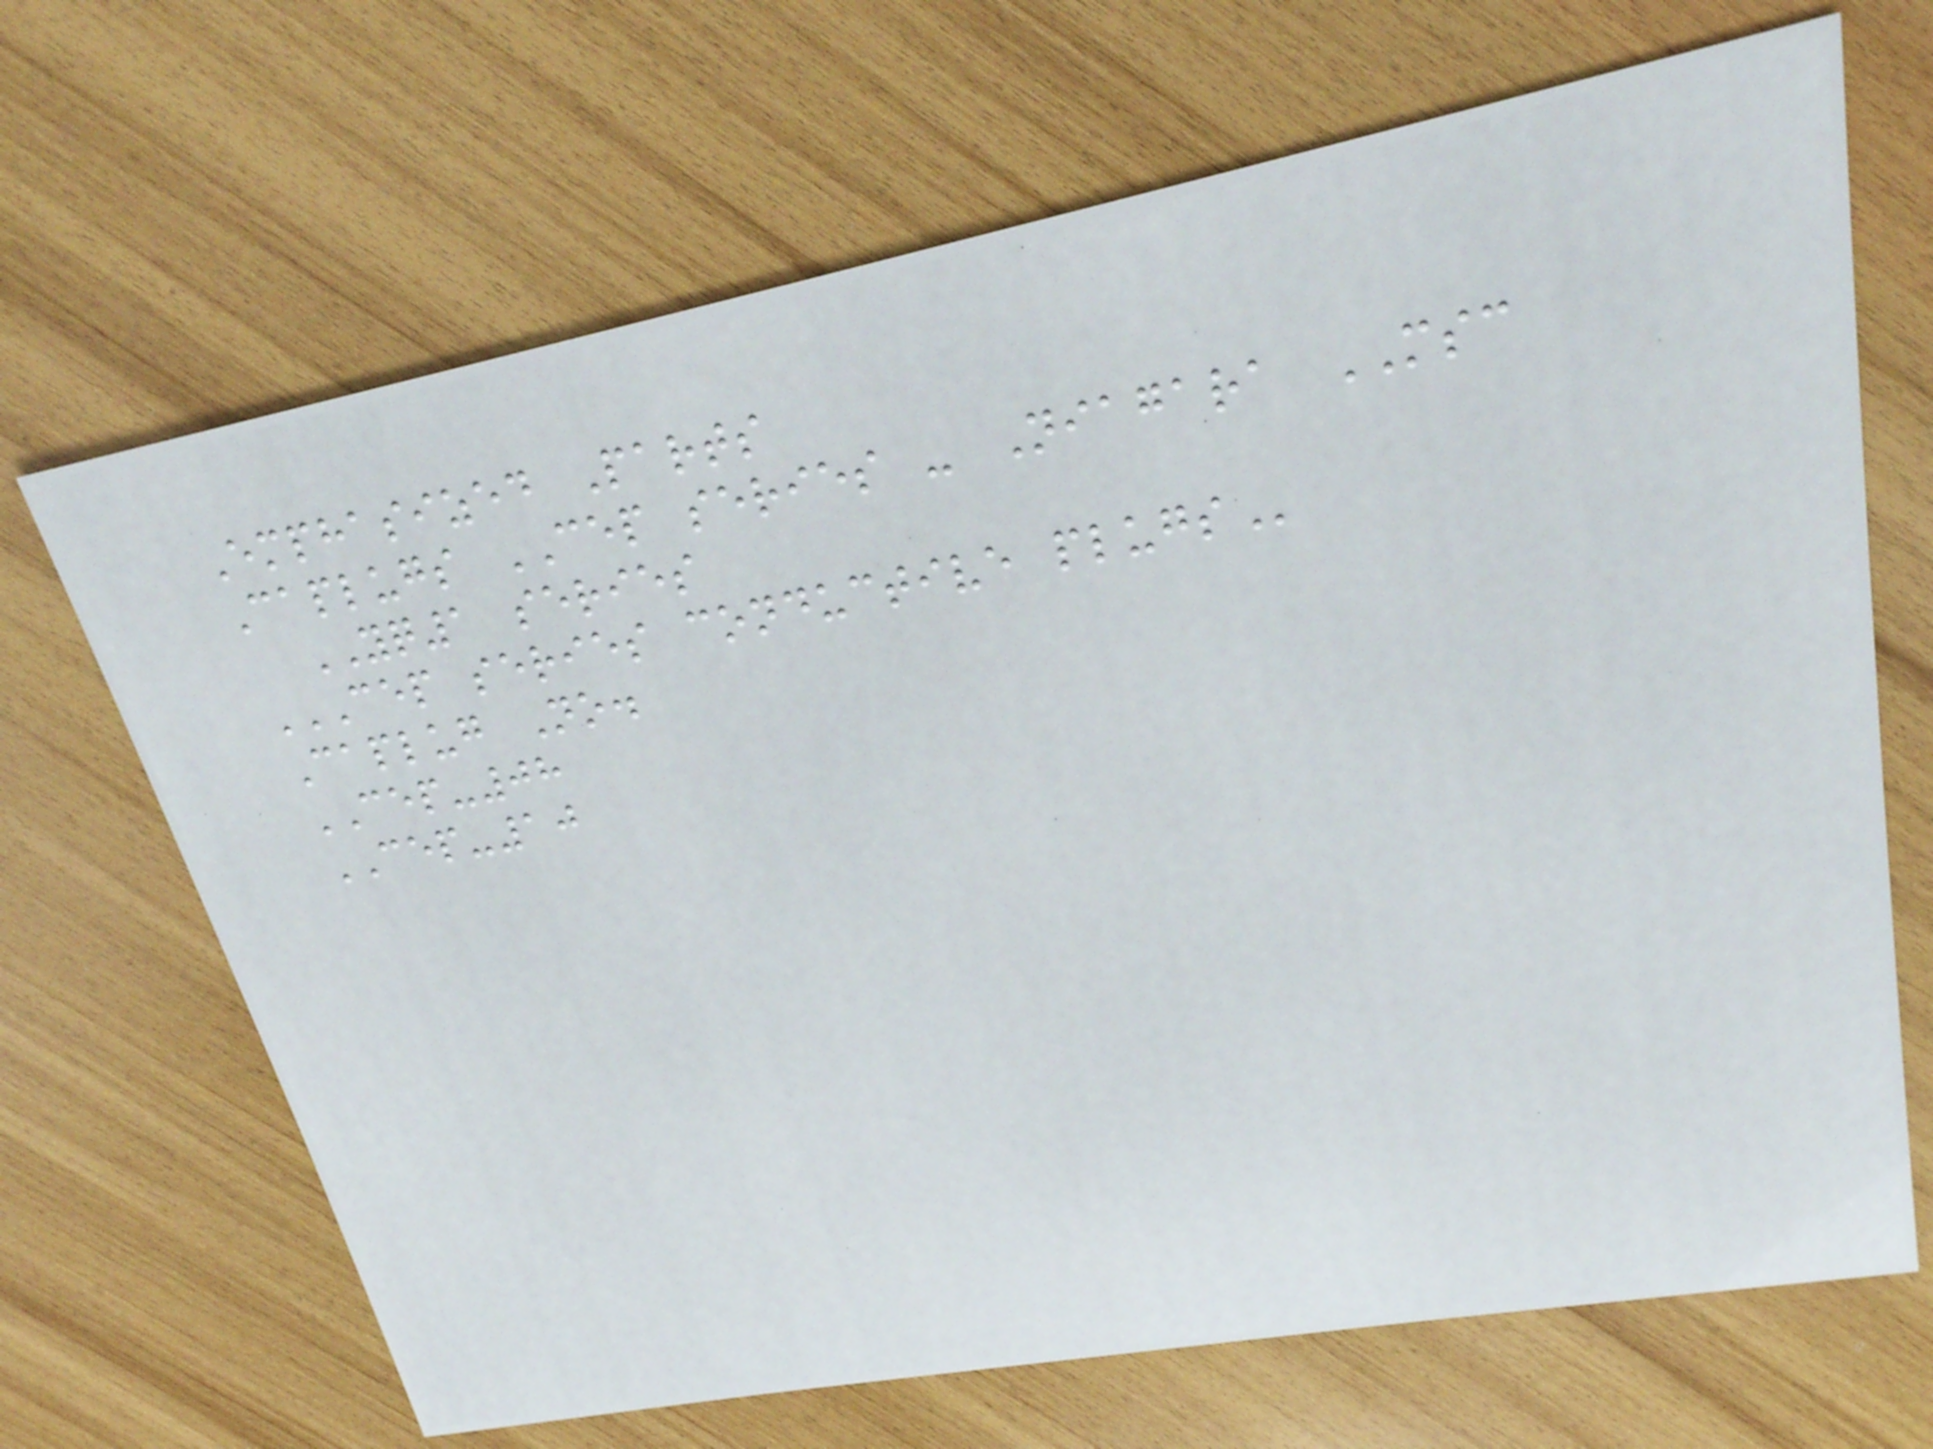Emphasized Parts
Caplugs CEP series - Niagara MSC
YQ1 series
CEP SERIES CONDUCTIVE PLUGS
Caplug No.
CEP-08
CEP-10
